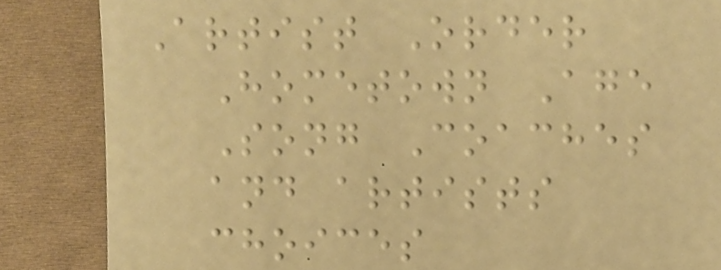Artist Order
Hometown Age
Song Coaches
and artists
choices
